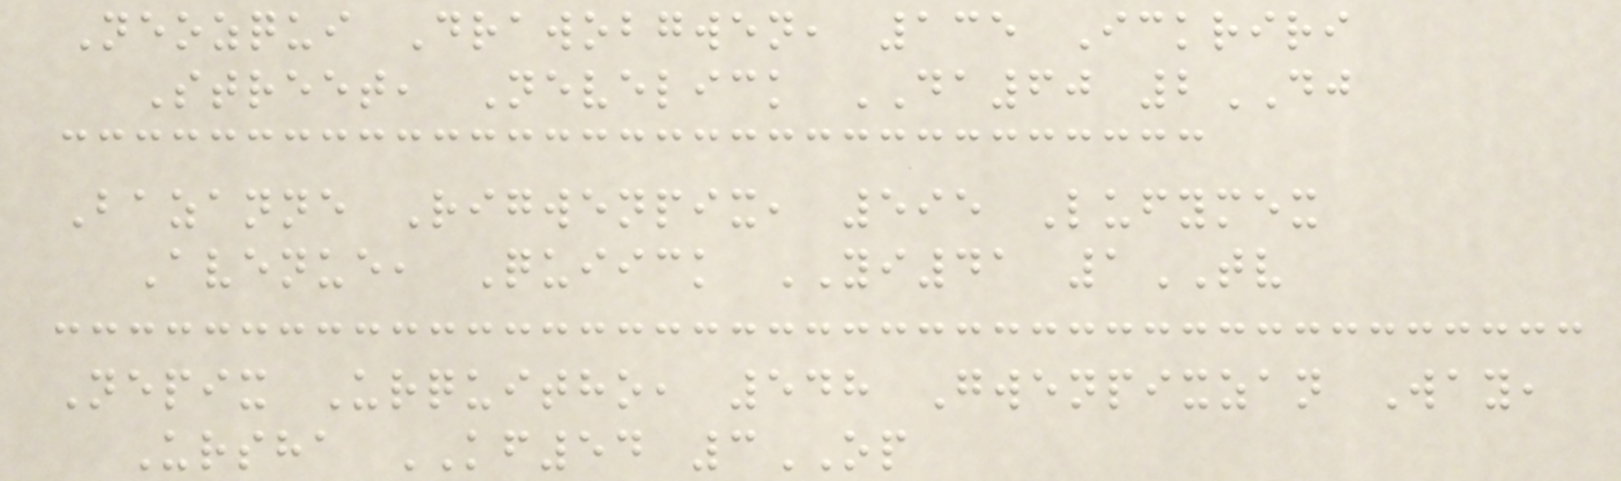Neozqui Drawobgwen, 135 Ickriri
Street, Nevelick DA60 2DJ
Bazanne Rigwenpix, 595 Lufymex
Avenue, Quiick YI41 1TV
Nepix Urquitho, 548 Gwenpixzan Way,
Ursha KF54 3OP
